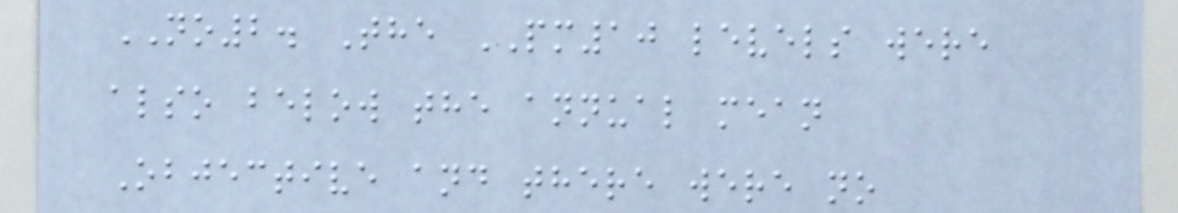NO2. The PM10 levels were
also below the annual mean
Objective and there were no
